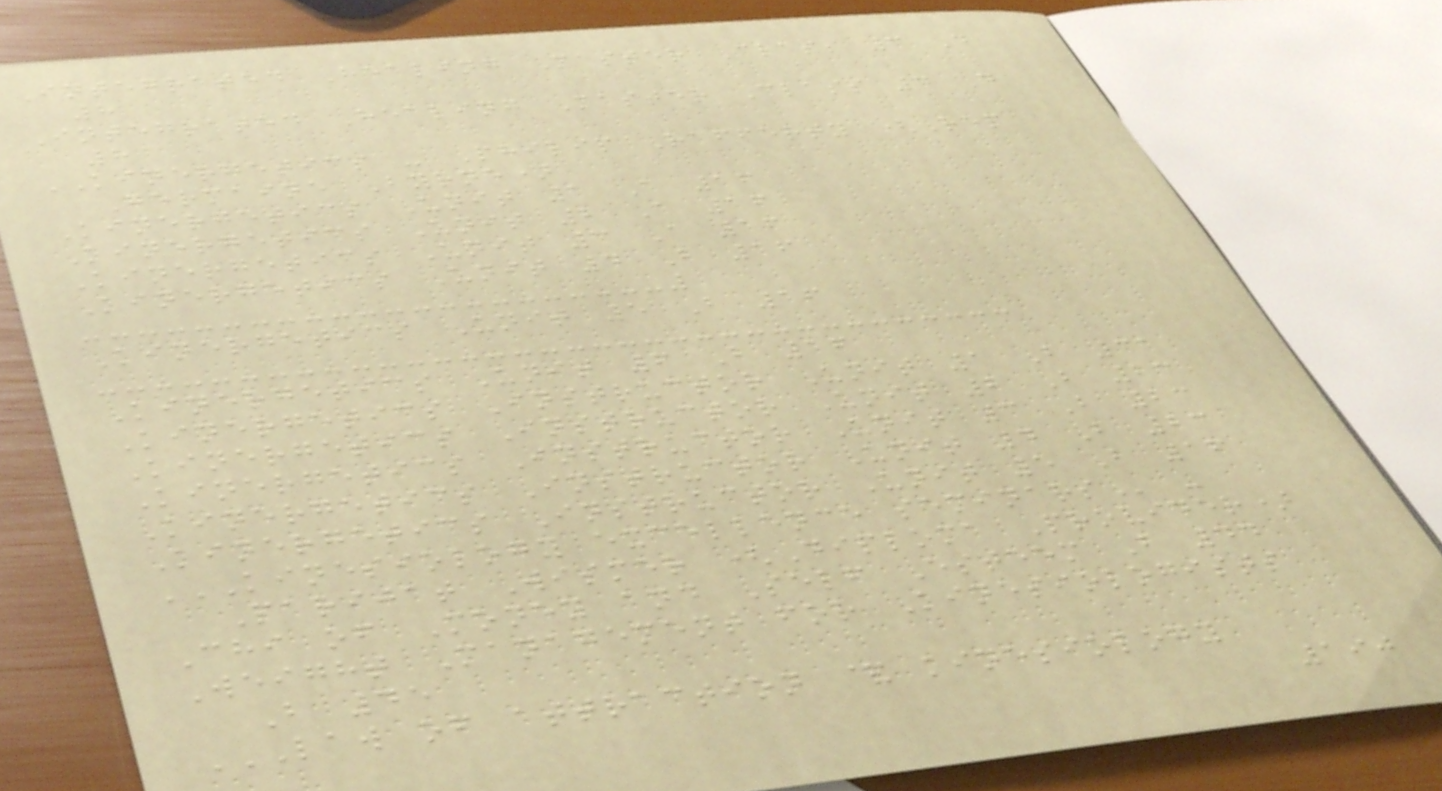Integrated Healing Master Class 3 D
8
Integrated Healing Master Class 4 D
8
KINERGETICS - Philip Rafferty (Rep
Germaine Byrne)
Kinergetics Unit 1 A 16
Kinergetics Unit 2 A 16
Kinergetics Unit 3 A 16
Kinergetics Unit 4 B 16
Kinergetics Unit 5 B 16
Kinergetics Unit 6 B 16
Kinergetics Instructor Unit 1 B 31
Kinergetics Instructor Unit 2 B 23
Kinergetics Instructor Unit 3 B 23
Kinergetics Instructor Unit 4 B 23
Kinergetics Instructor Unit 5 B 16
KINESIOLOGY EXCELLENCE SEMINARS -
Parijat Wismer (Diploma Provider)
Chi of Money and Self Esteem B 44
Weight Management for Kinesiologists
B 45
LAW OF ATTRACTION & KINESIOLOGY
190
